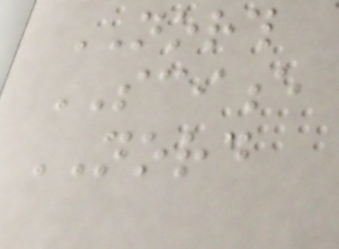NORTH
SCIENCE
NORD
